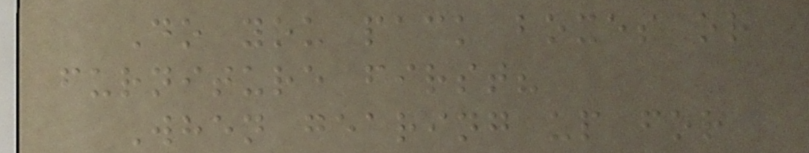Do you pack boxes or
furniture first?
When gearing up for
